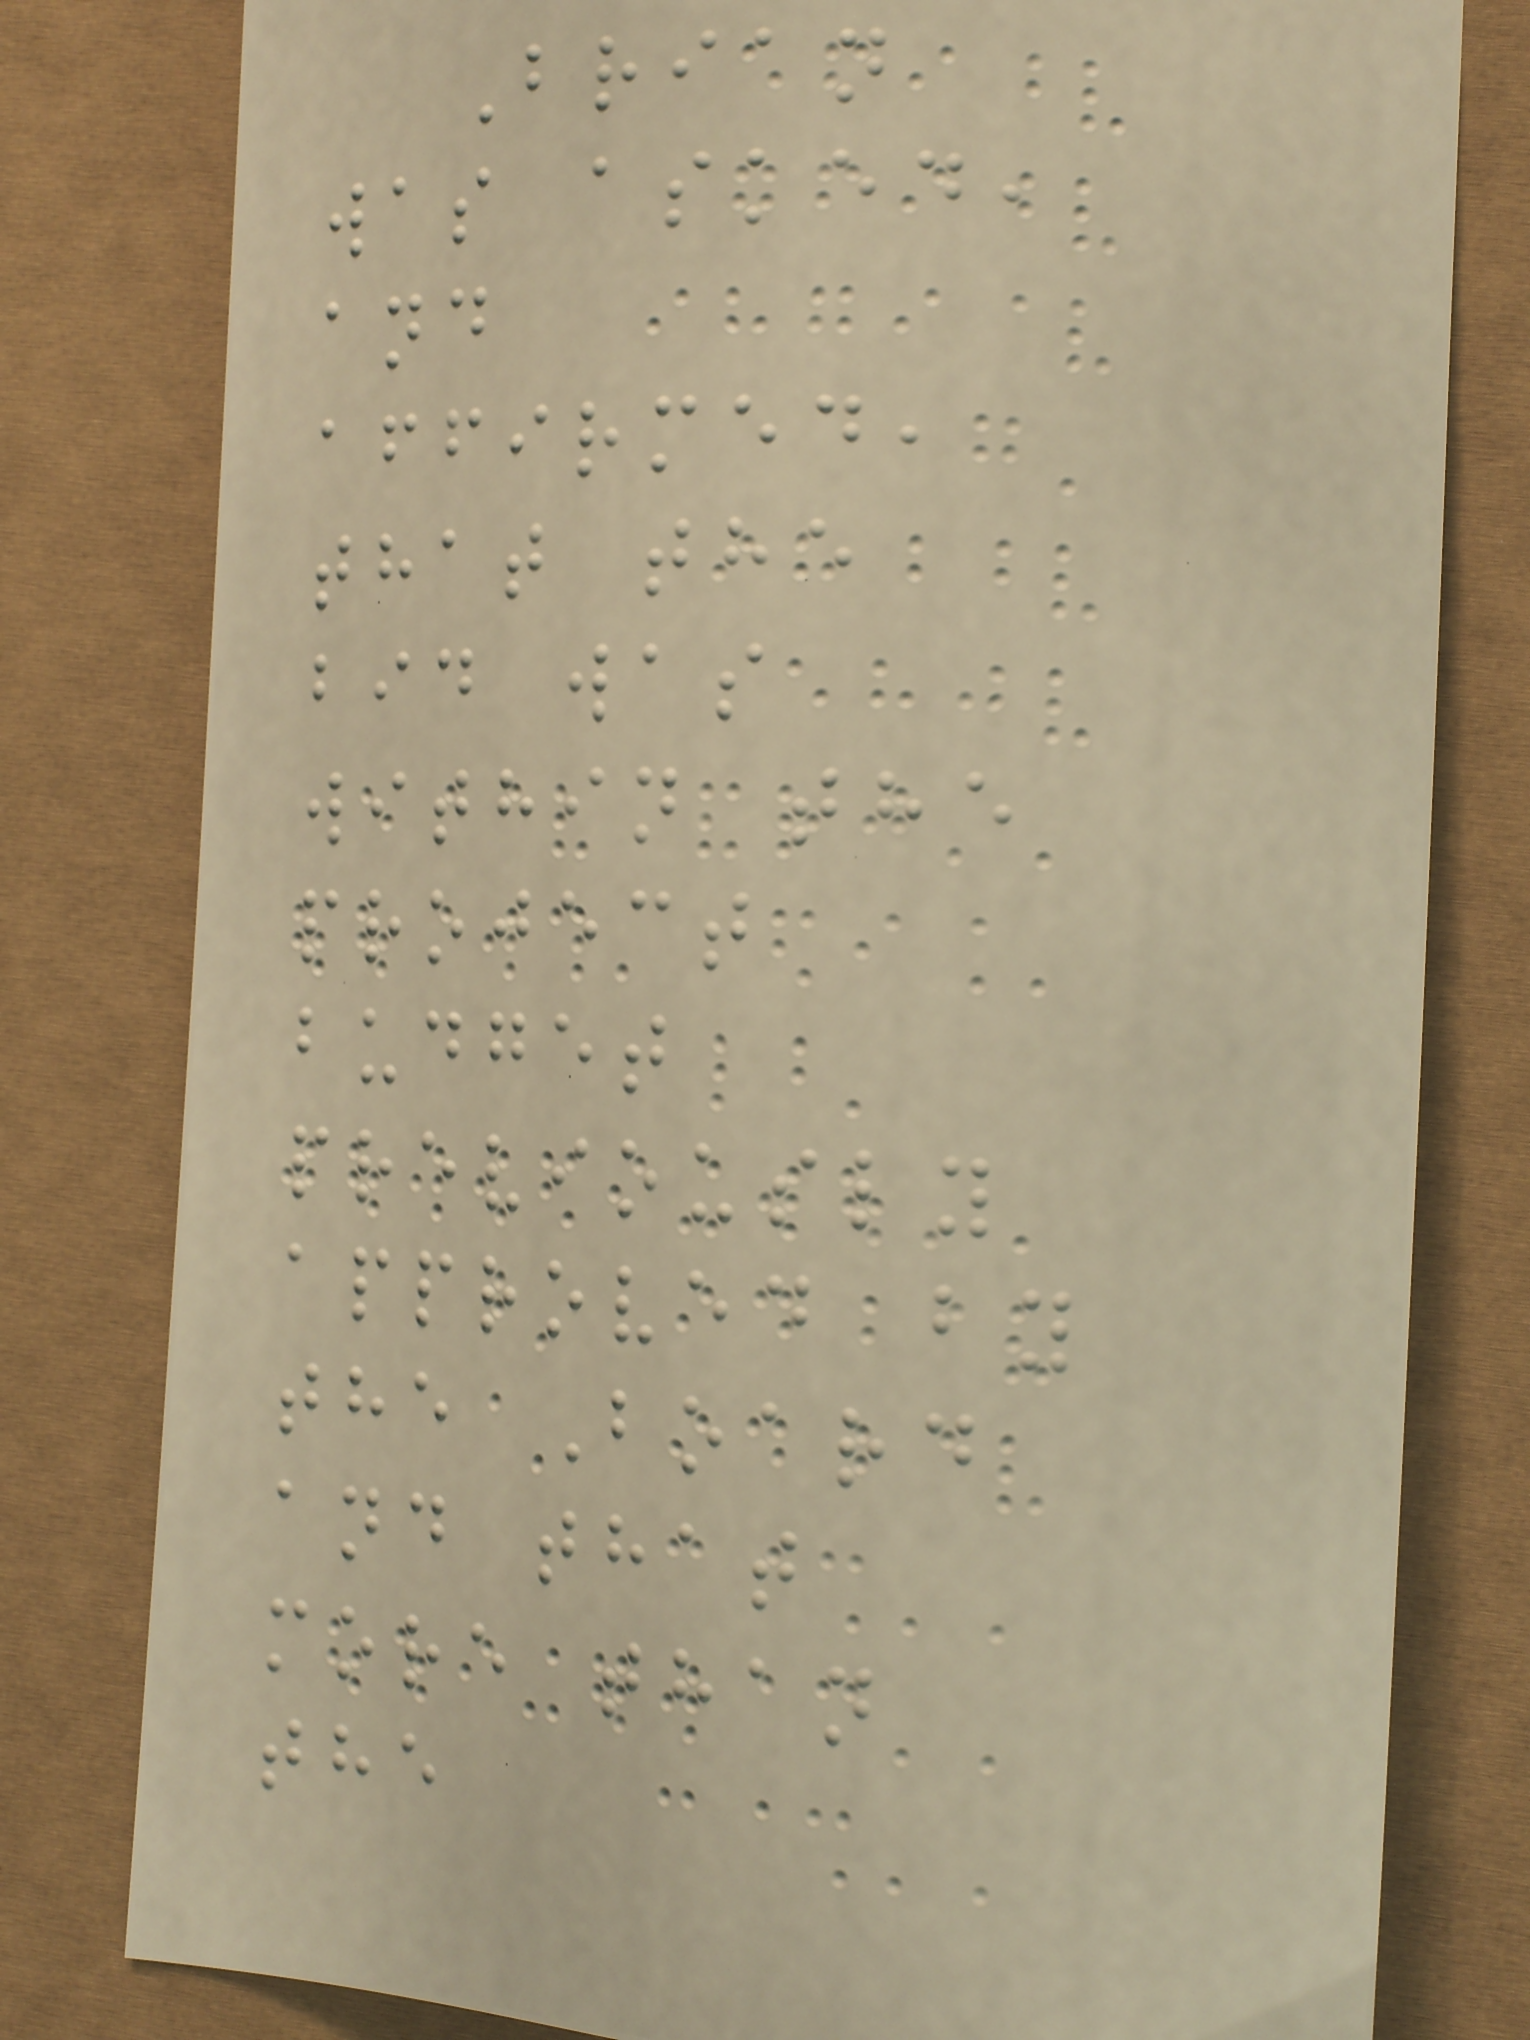Brian
was asked,
and
affirmed,
that the
bid was
within the
project
budget
previously
approved by
the Board
and that
more than
the
